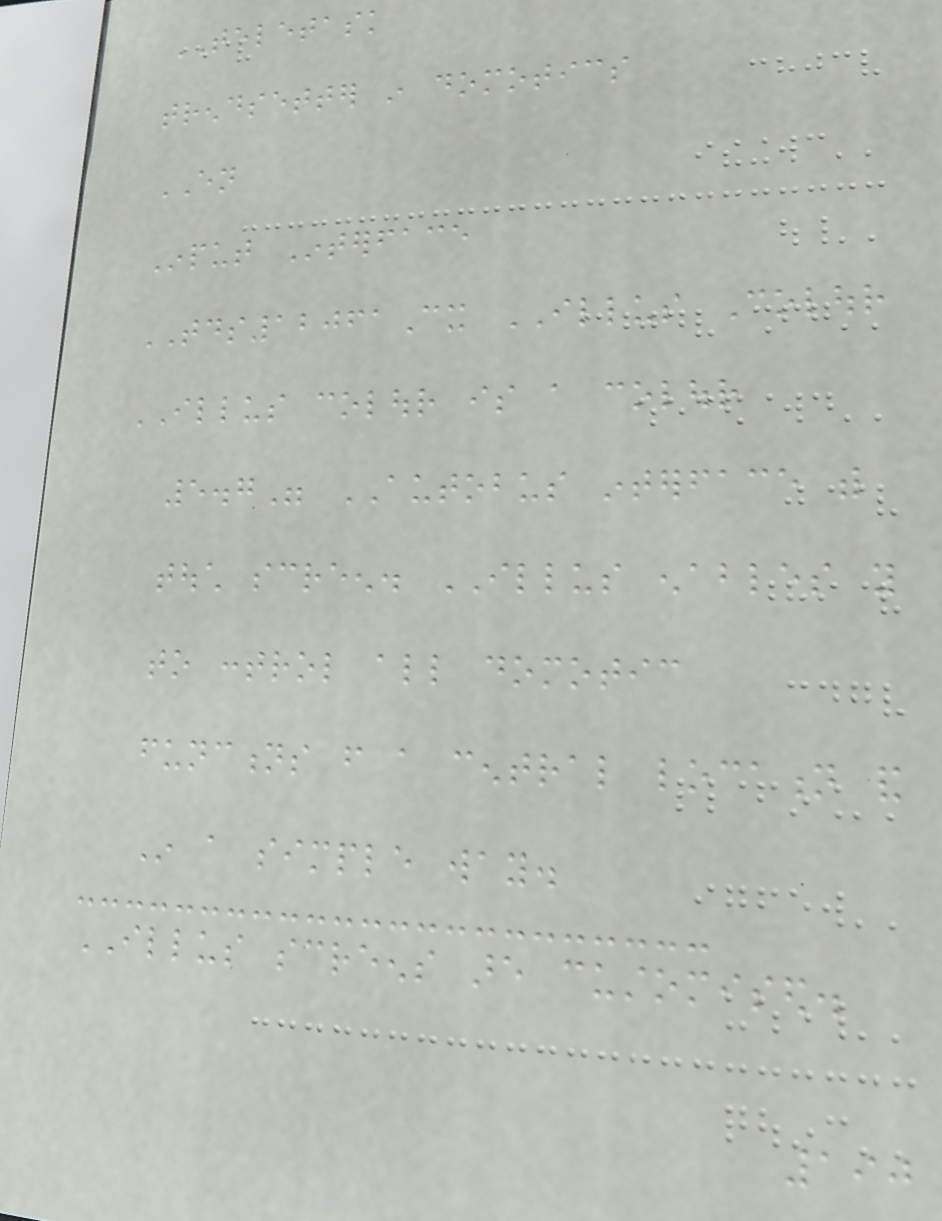TELETASK
trendsetter in domotics
EN
Input Interface
TDS12061Cx ILLUS Colour
ILLUS colour is a colour
5.7" AUTOBUS interface with
touch screen. ILLUS enables you
to control all domotic
functions from a central location and
In a simple way.
ILLUS screens are customised.
190
